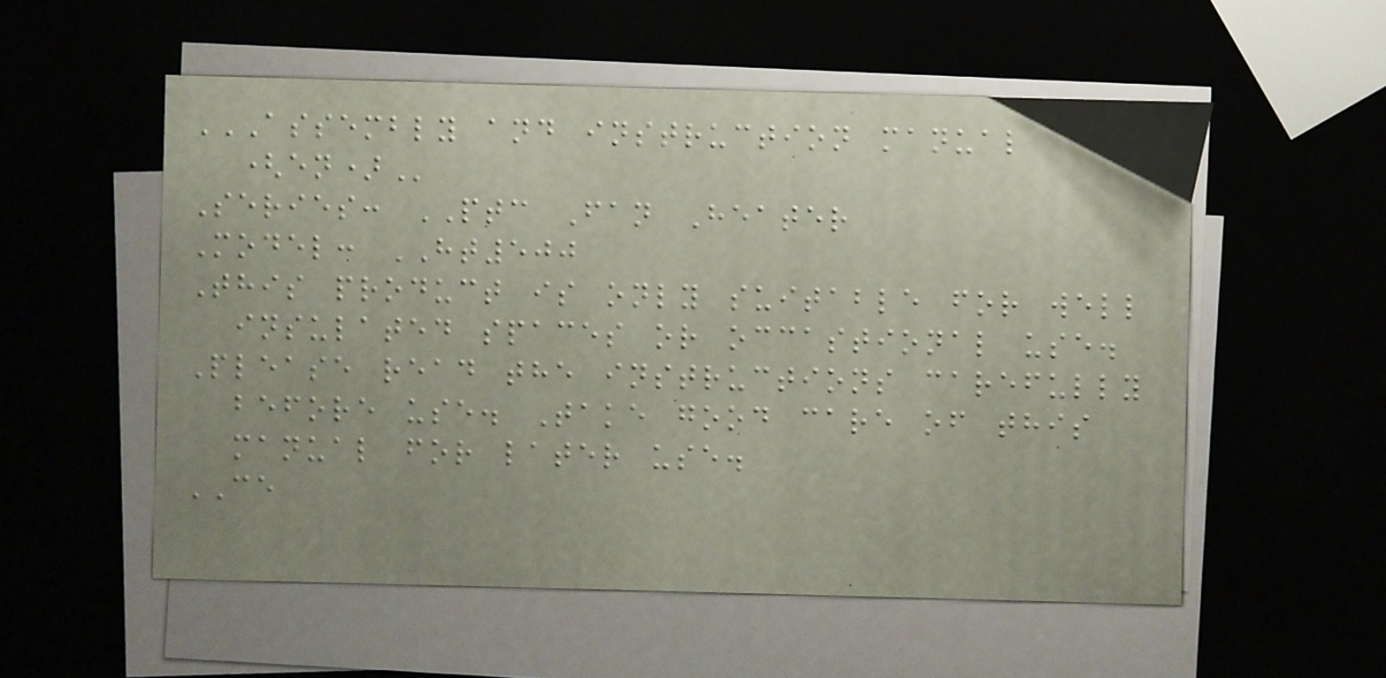ASSEMBLY AND INSTRUCTION MANUAL
(EN)
Series: PTC Fan Heater
Model: HT500
This product is only suitable for well
insulated spaces or occastional use.
Please read the instructions carefully
before use. Take good care of this
manual for later use.
CE
